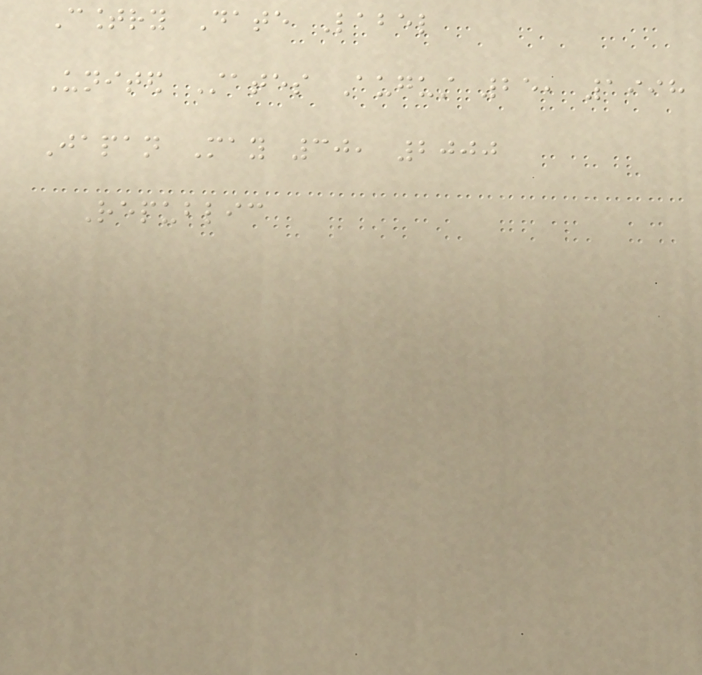Country Date Label
United States August 25, 1998
Japan May 30, 2000
Republic
